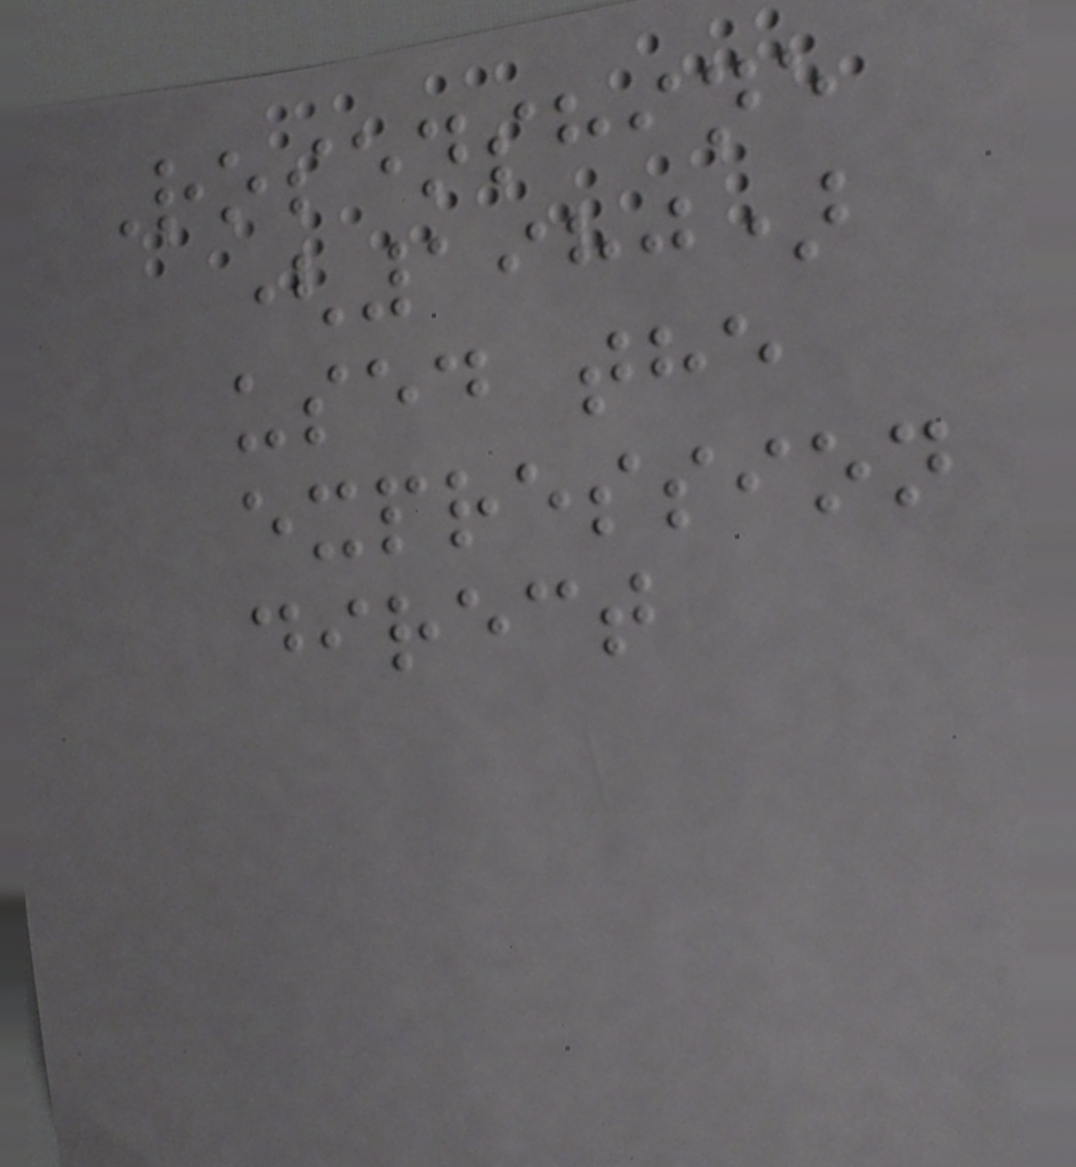Rosenshine
(1980)
used the
expression
direct
